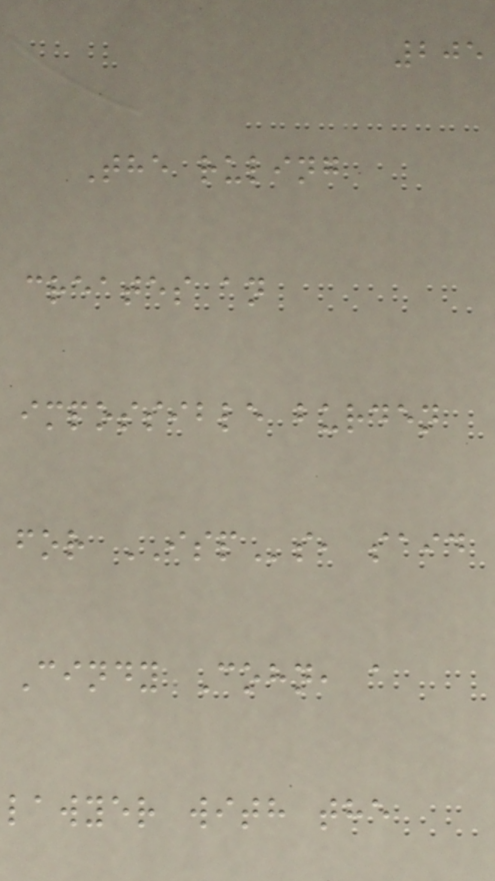205
The ruling
creates an
impossible burden
for ISPs, said
Cindy Cohn, a
lawyer with the
